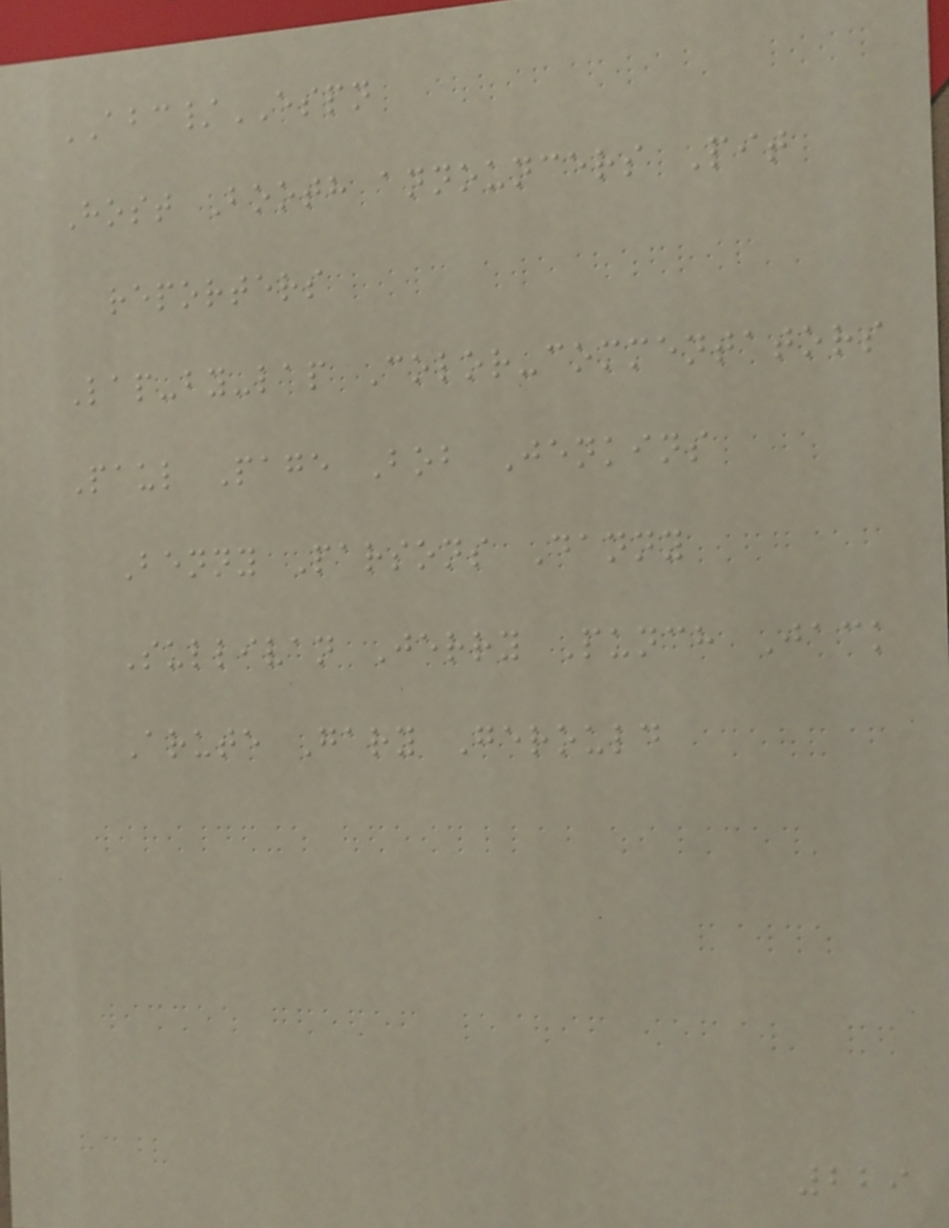ABC/ESPN
Host Booth announcers Pit
reporters
Lap-by-lap Color-commentators
Paul Page Bob Jenkins
Benny Parsons Danny
Sullivan Jerry Punch Jack
Arute Gary Gerould
229
